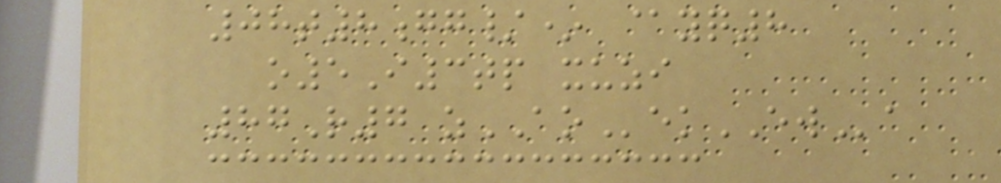08t8gg/* @yq8
o5I3tp xuzi
87R7 zAOekEWa
